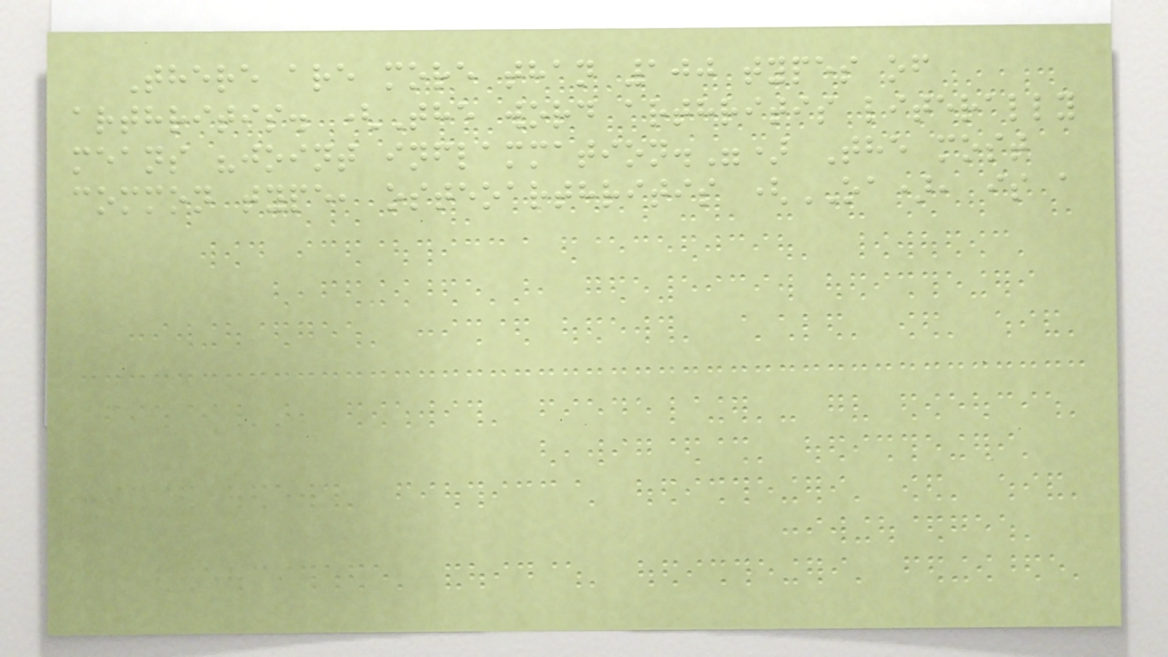There are more than 100 types of
arthritis. (The word arthritis literally
means "joint inflammation.") The most
common type, osteoarthritis (OA), is a
